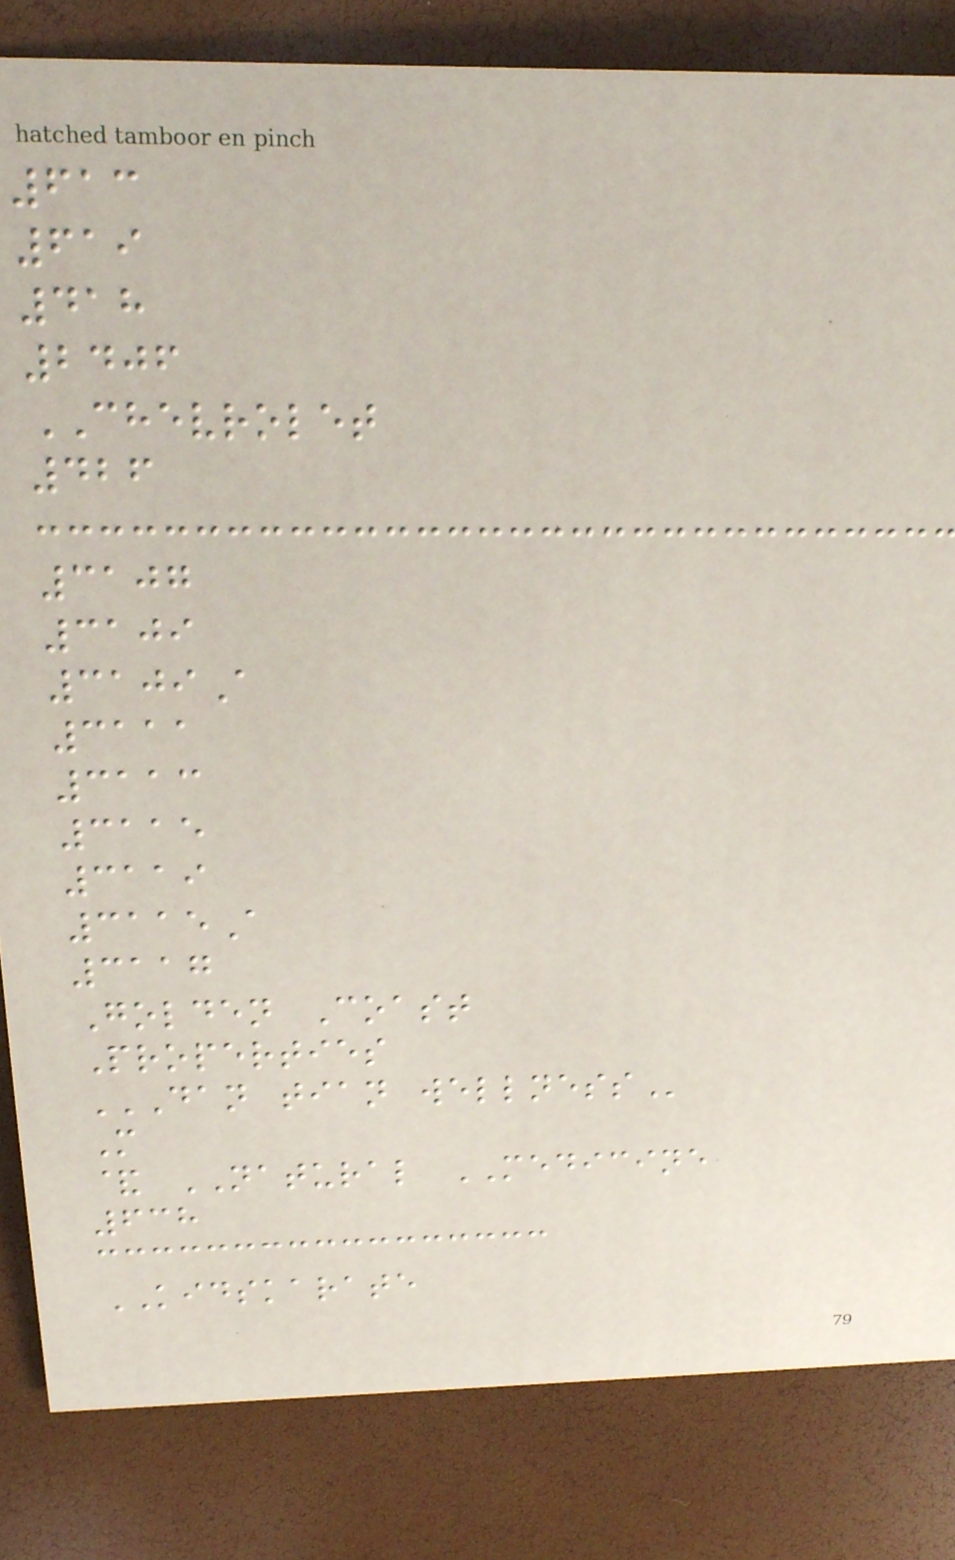613
619
418
2406
CHEVROLET
426
3107
3109
3109A
3111
3113
3115
3119
3115A
3117
Golden Coast
Properties
DAN TIAN WELLNESS
M
& NATURAL MEDICINE
638
KIDSKARATE
